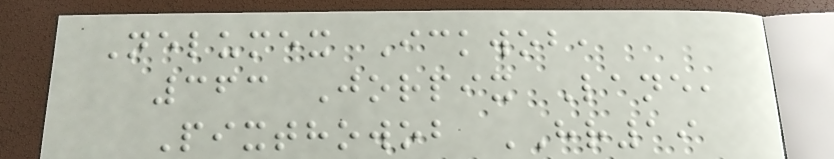Nelumex Ickwob,
363 Jorpix Lane,
Pixthowob HR19
